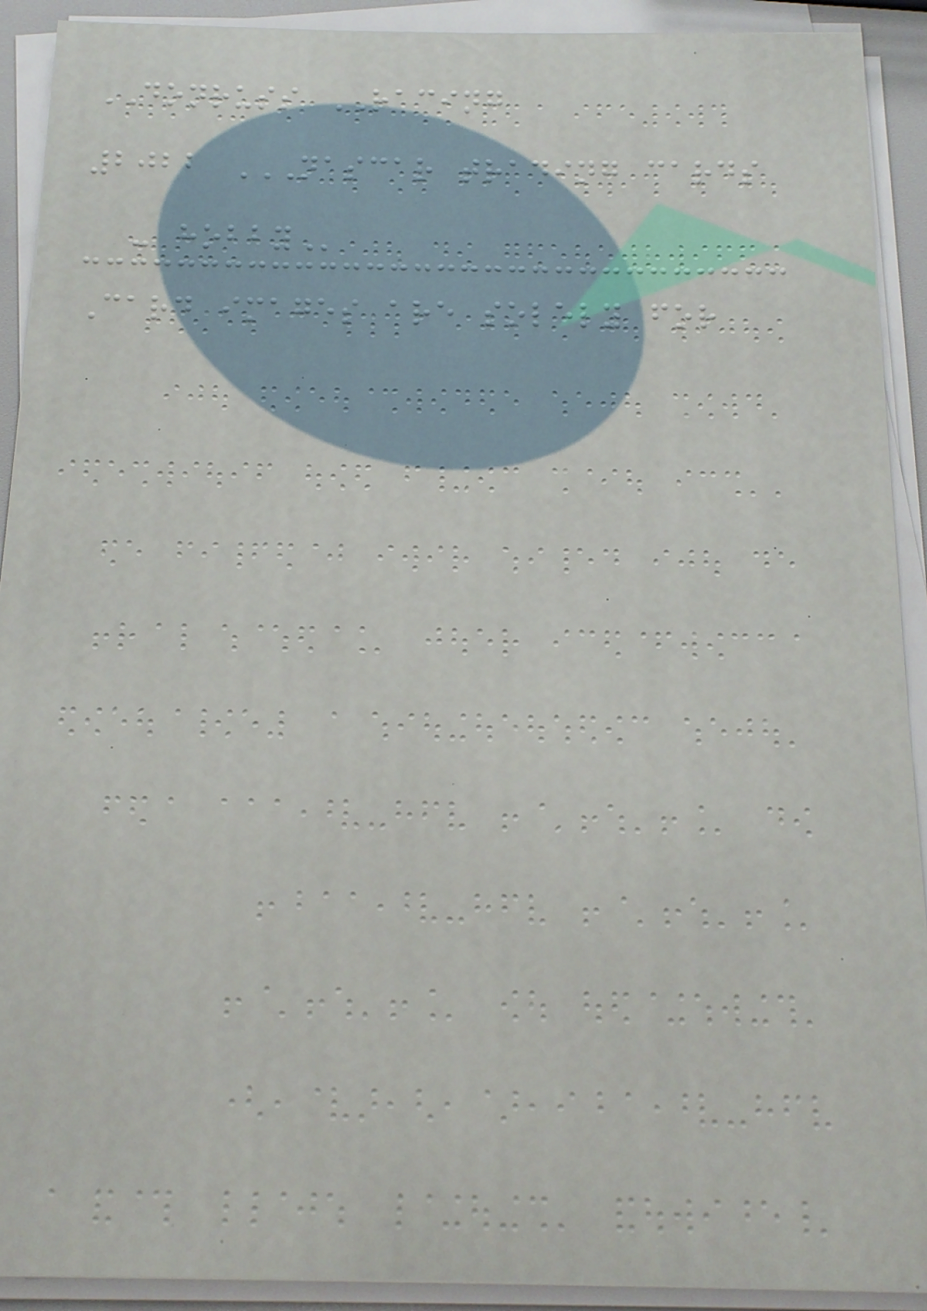DONRUSS RACING
2022 NASCAR TRADING CARDS
- HOBBY
Card images are solely for
